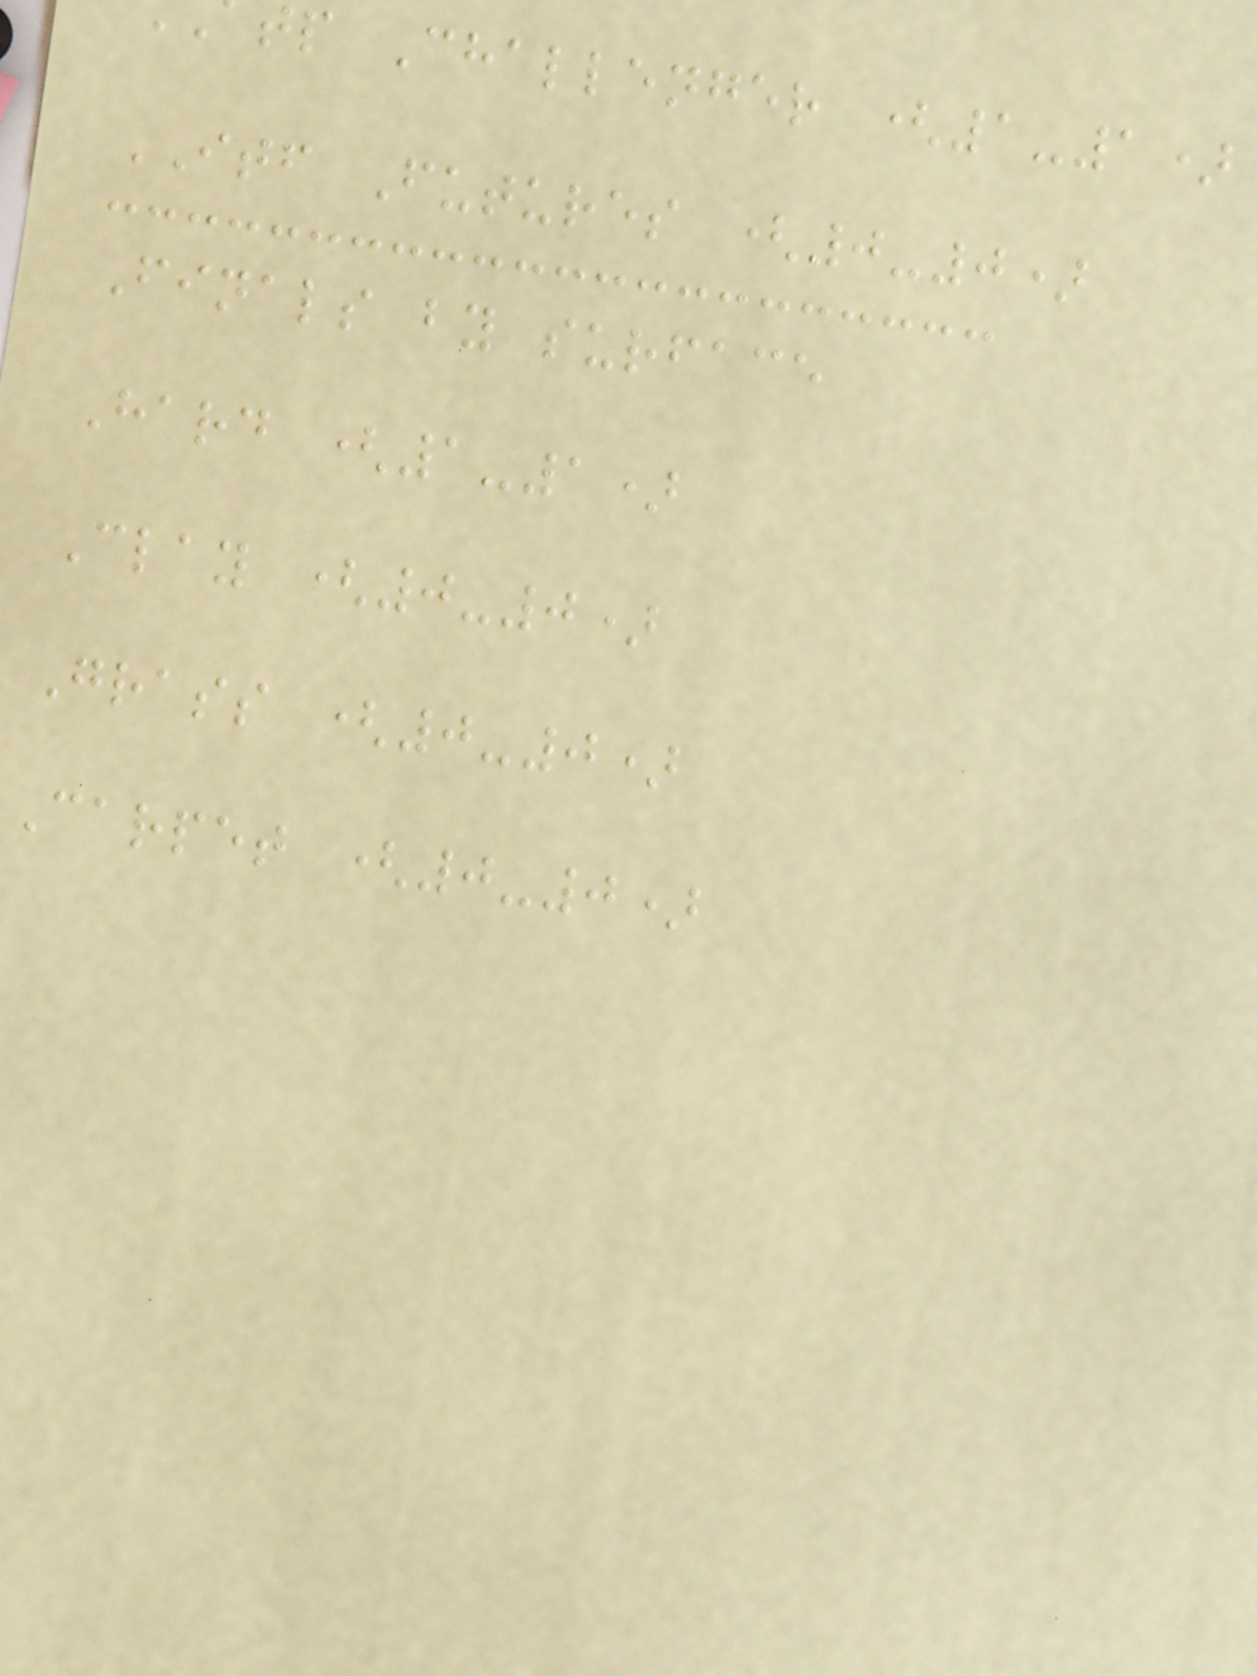tp Challenger (1-1)
ITF Futures (0-0)
Finals by surface
Hard (1-1)
Clay (0-0)
Grass (0-0)
Carpet (0-0)
